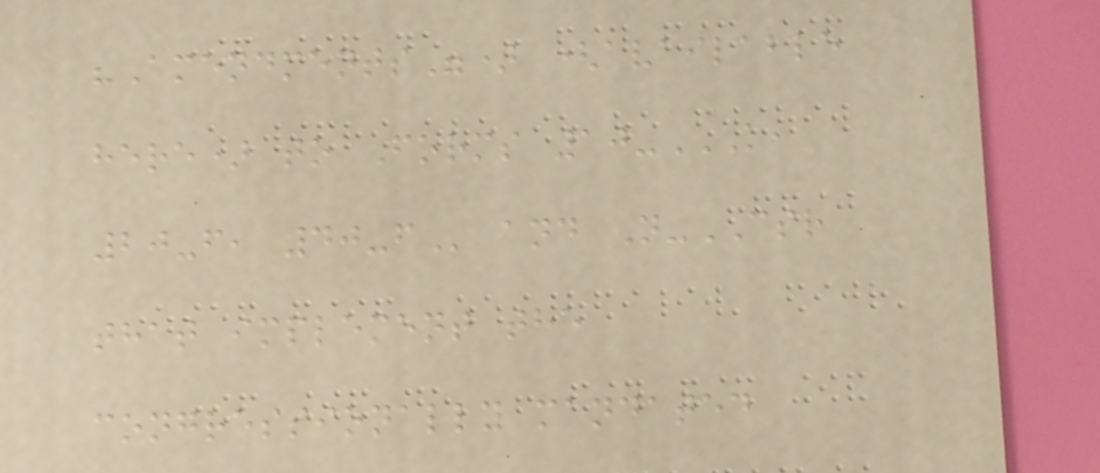"Amendments") (available
here) to Forms 10-K,
20-F, 40-F and N-CSR
that implement the
congressionally mandated
